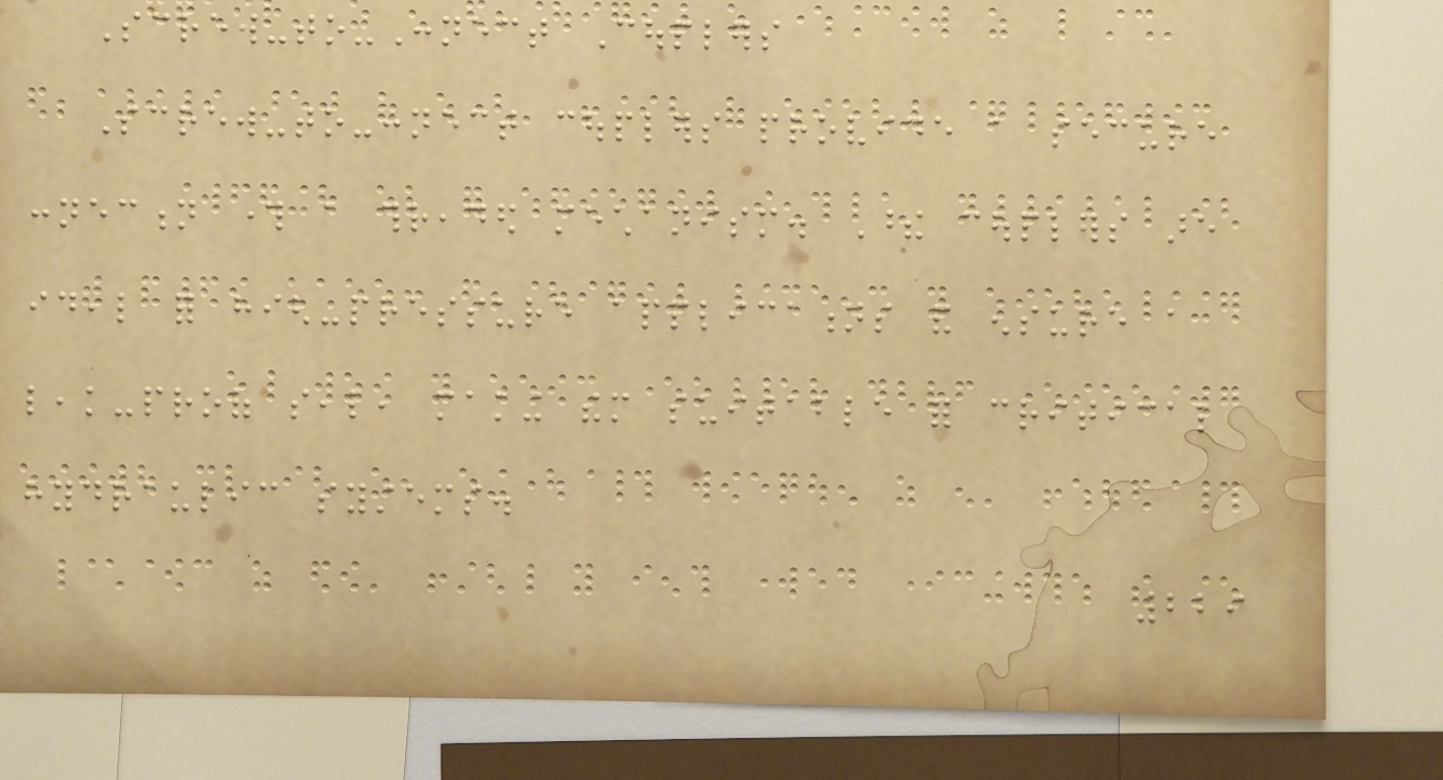Screw-to-Connect Couplers
Screw-to-connect couplers provide a secure
connection through a threaded mechanism. These couplers are
ideal for high-pressure applications and ensure a
leak-proof seal, making them suitable for critical
hydraulic systems.
229
